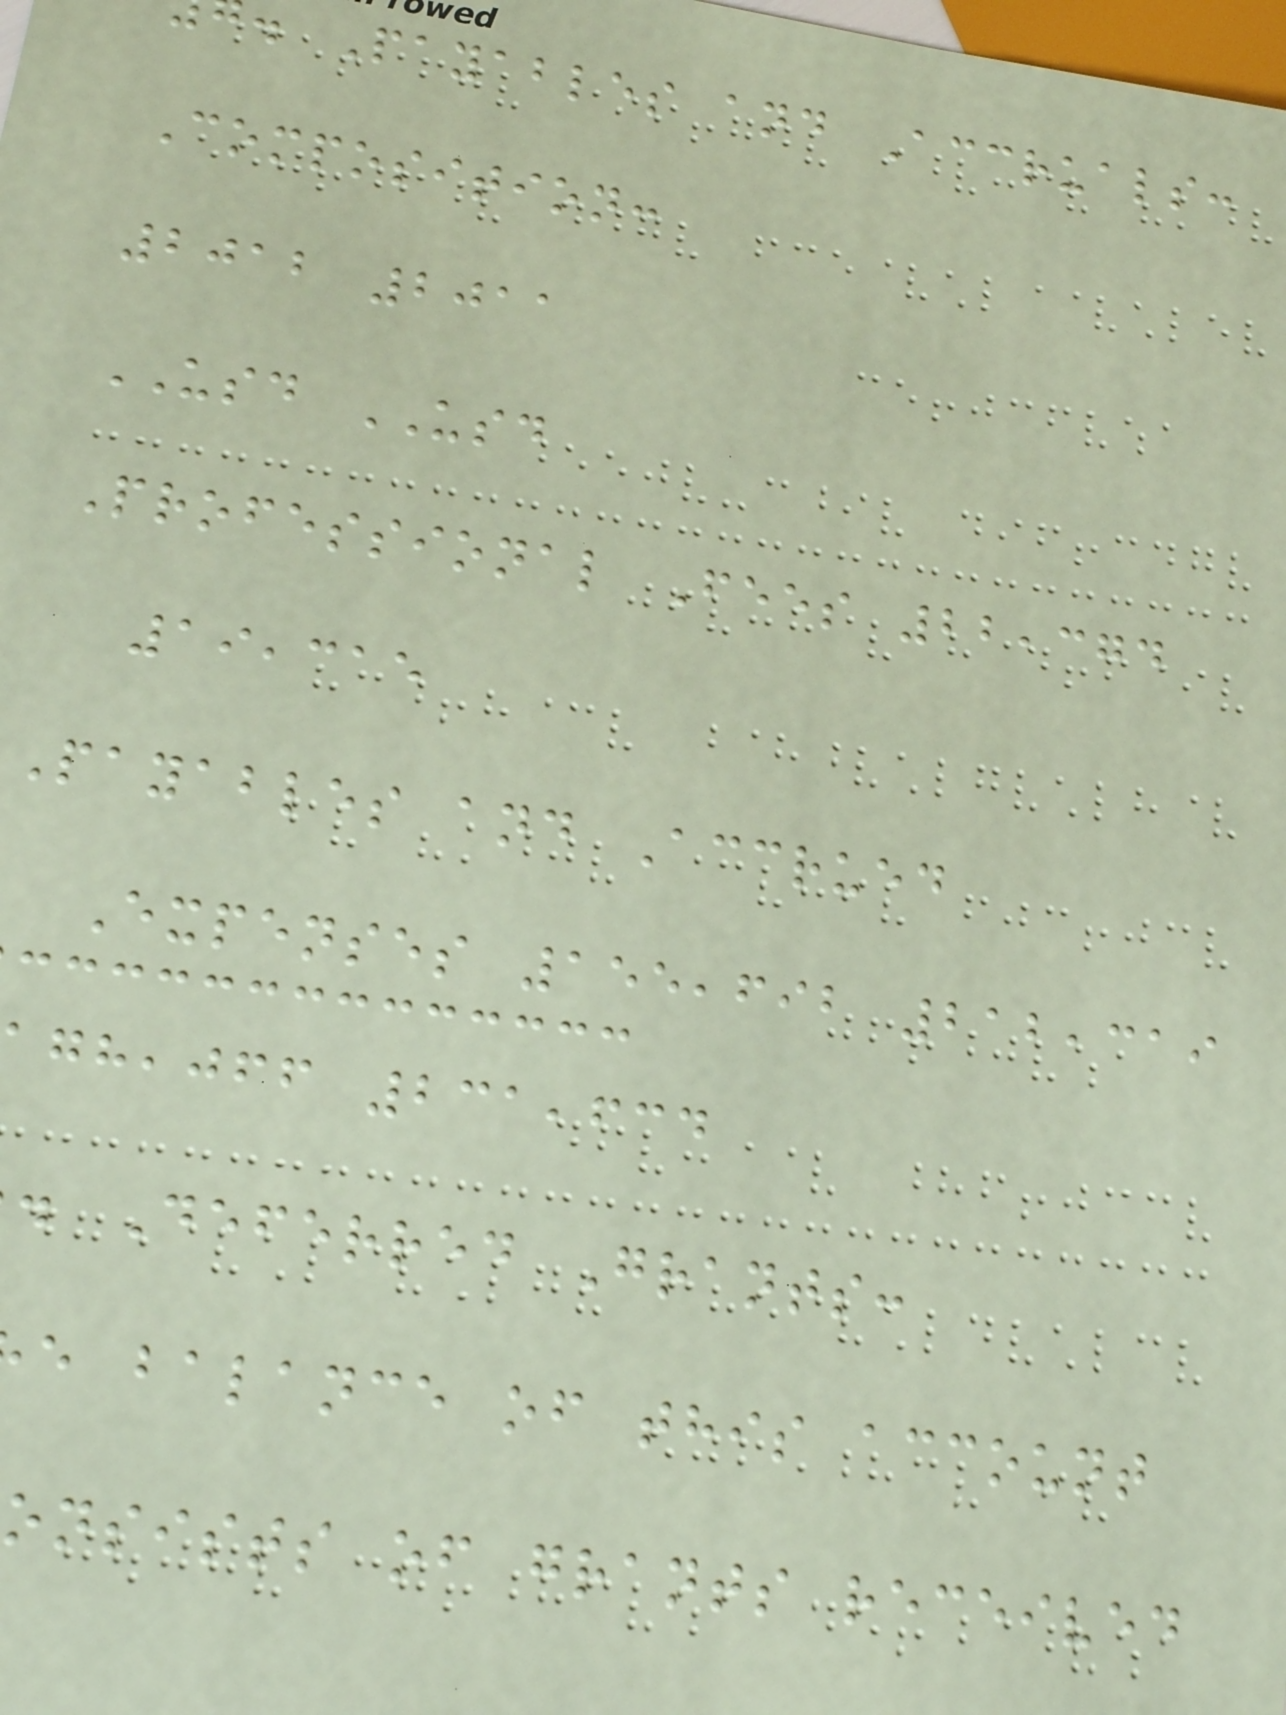. Payables and Accruals:
Composition:
2012 2011
USD USD
Professional Fees 22,374
19,315
Payables and Accrued
Expenses 155,692 212,319
,jff 231,634
. Deferred Grants:
e balance of this account
onsists of grants received
